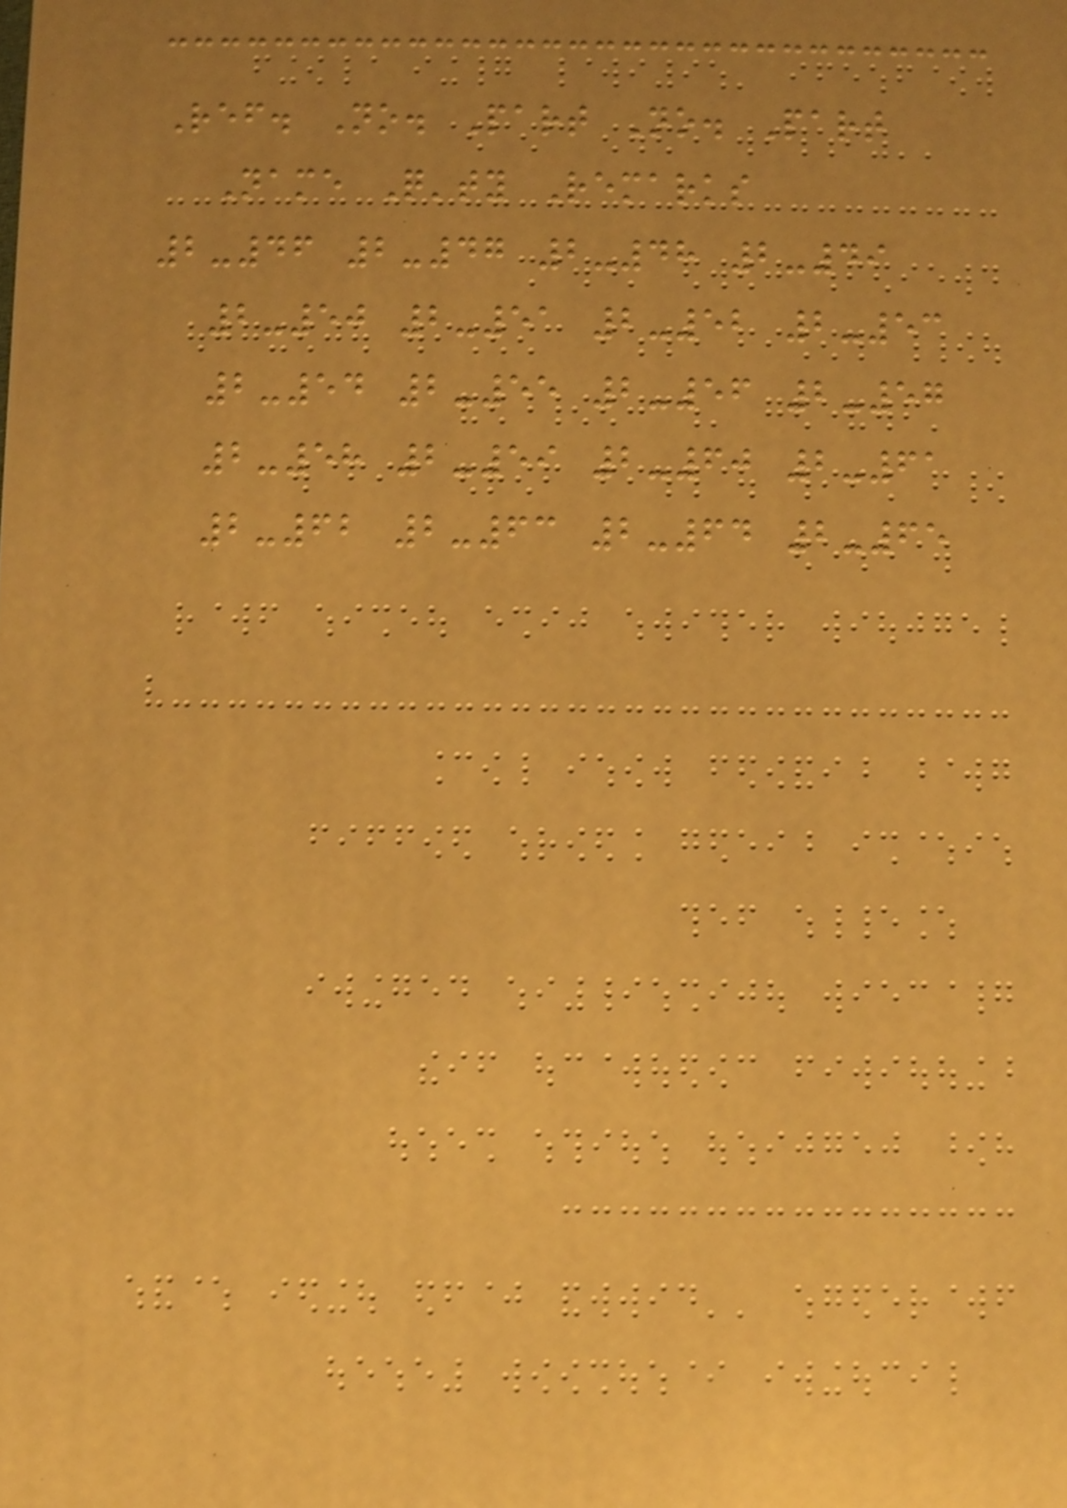Ref. No. Part No. Part
Name Q'ty Remarks
2-46 2-47 2-48 2-49
2-50 2-51 2-52 2-53
2-54 2-55 2-56 2-57
2-58 2-59 2-60 2-61
2-62 2-63 2-64 2-65
